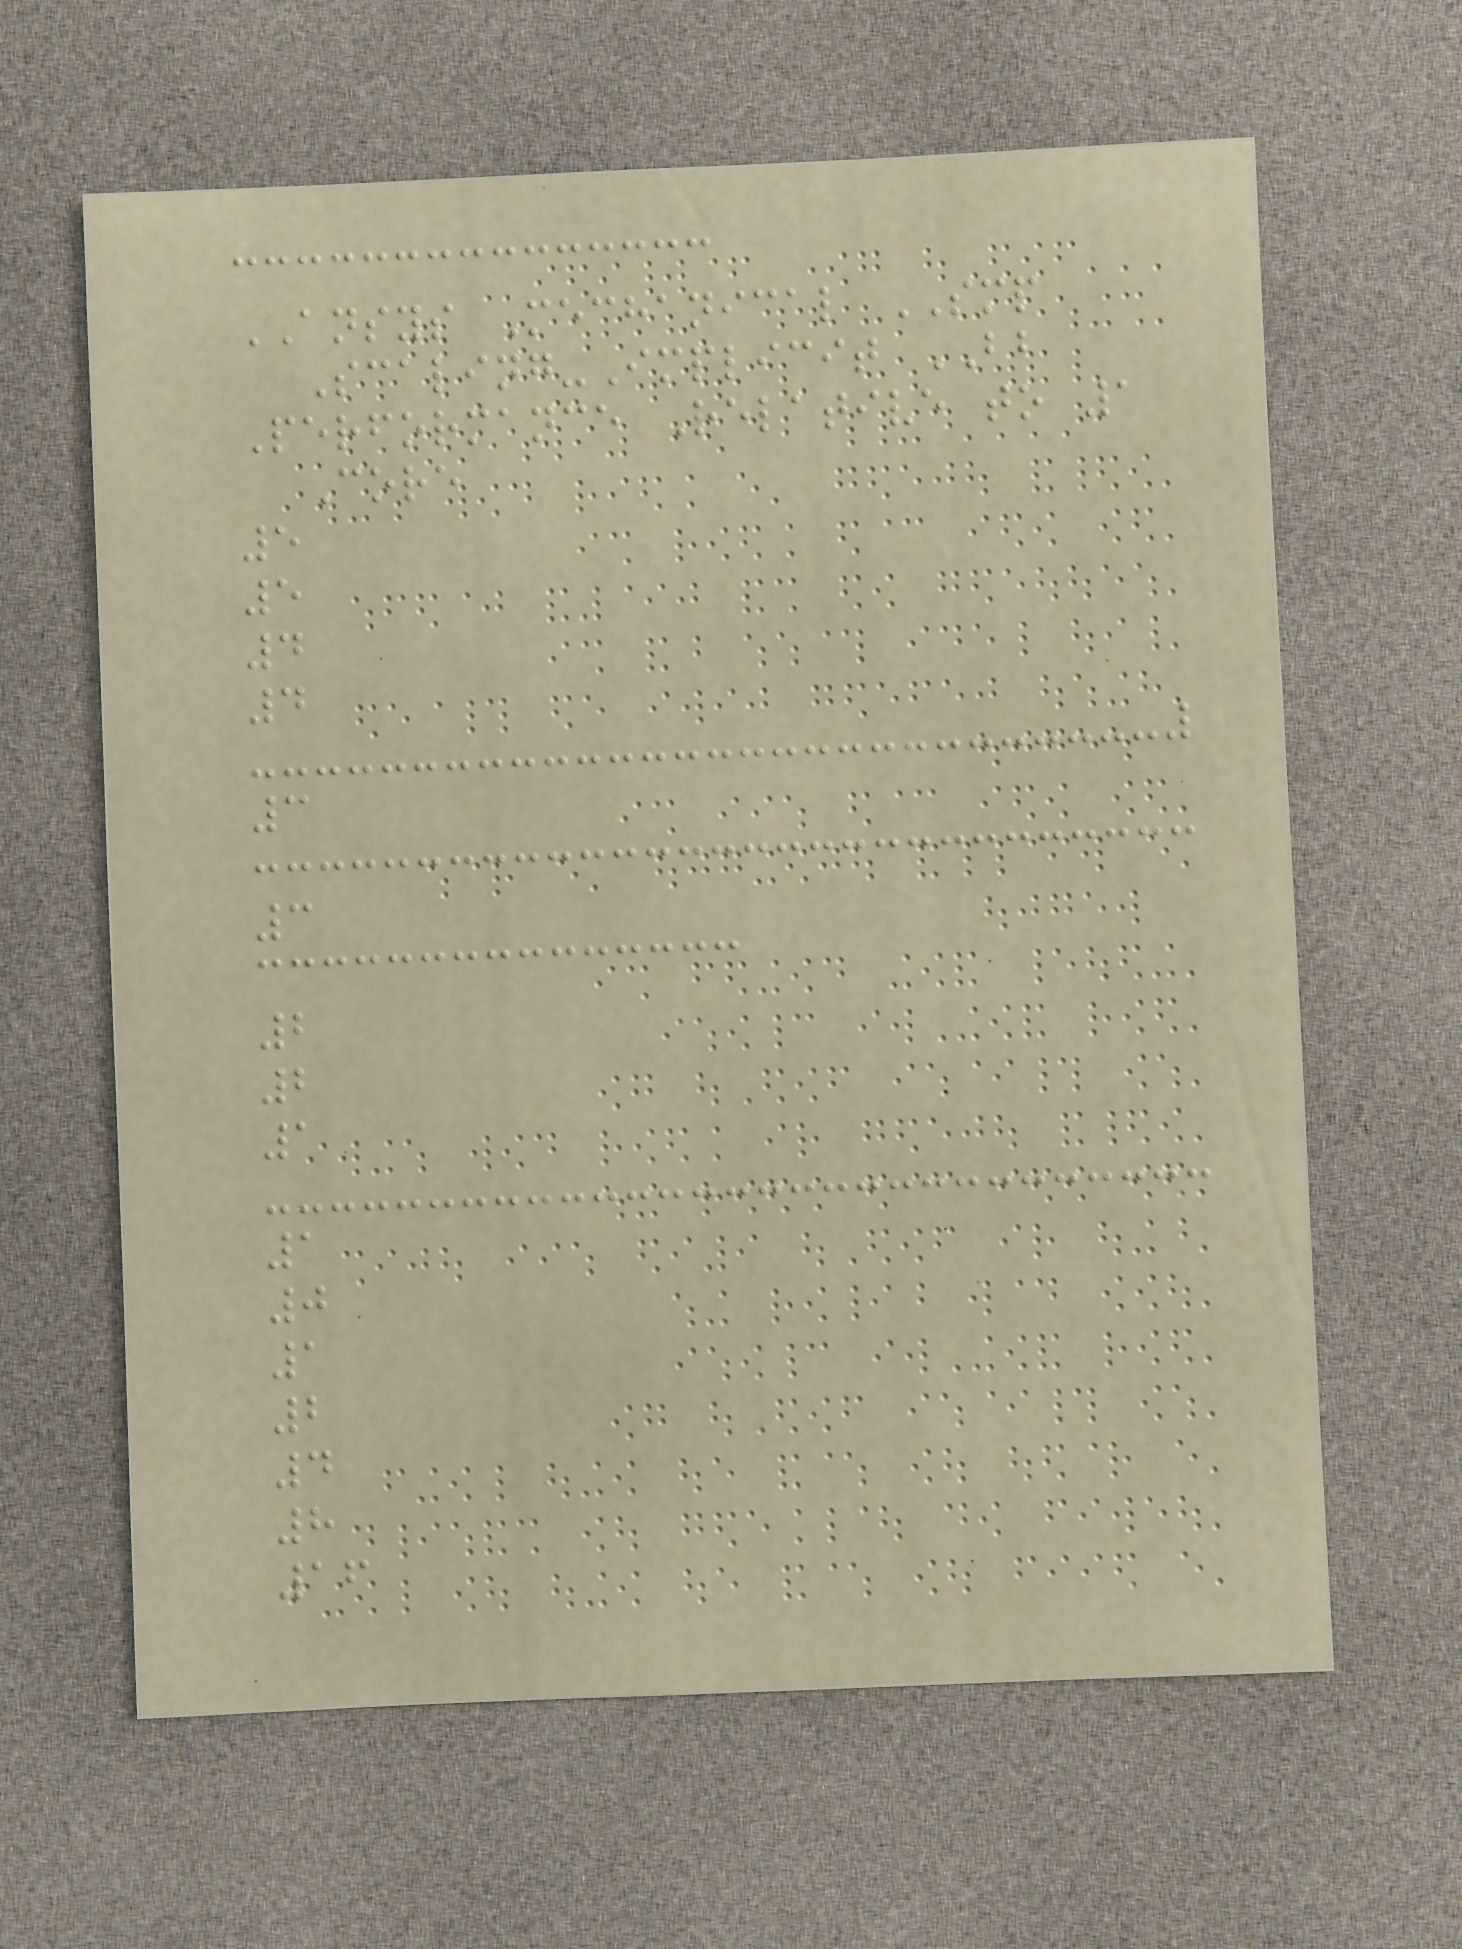ANSYS Mechanical SMP
Scaling-Implicit BB
Performance Relative to 1
Core
5
5
4
4
3
3
2
2
1
1
0
1
2
4
8
16
